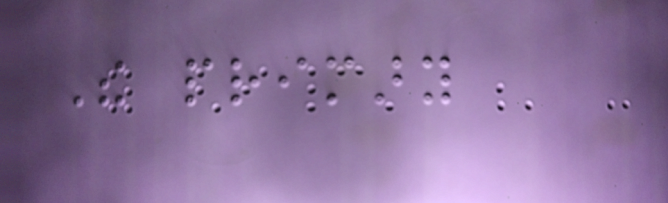The primary
